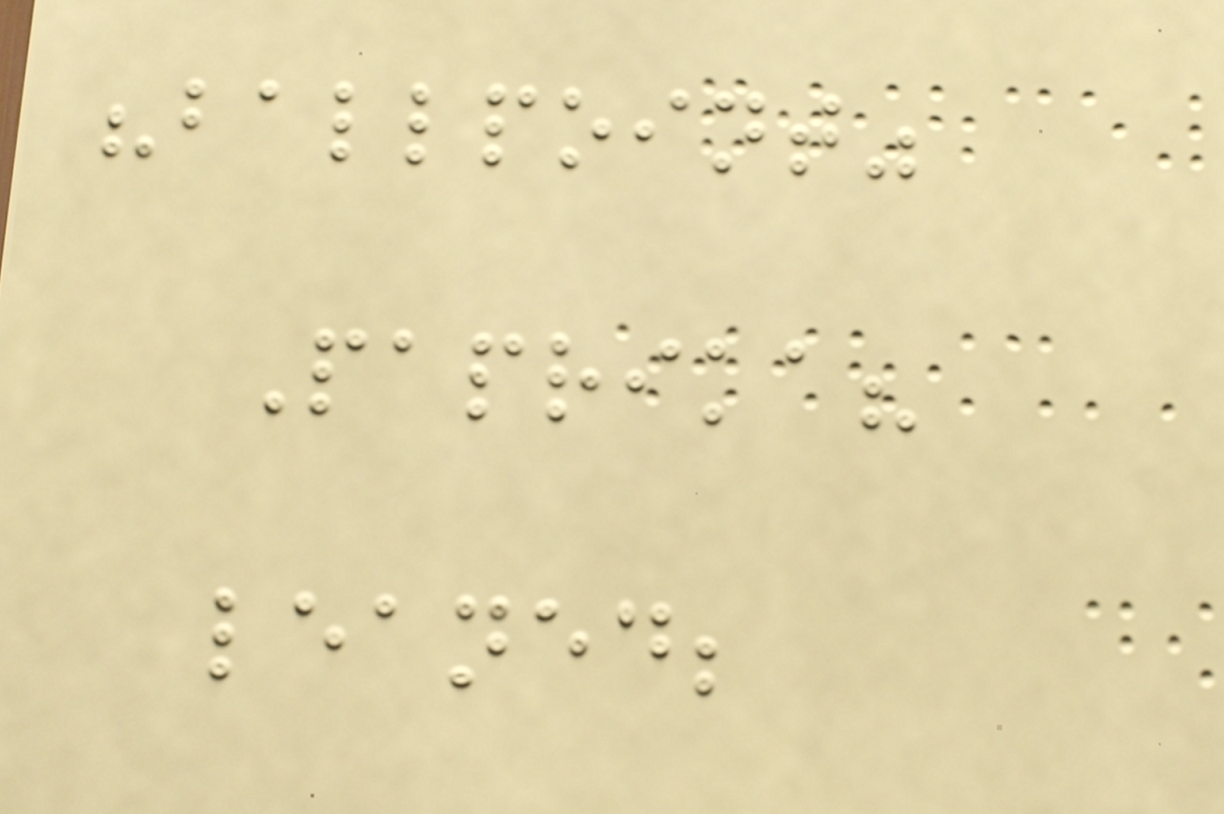"ballpoint"
Paprika?
leaned;
